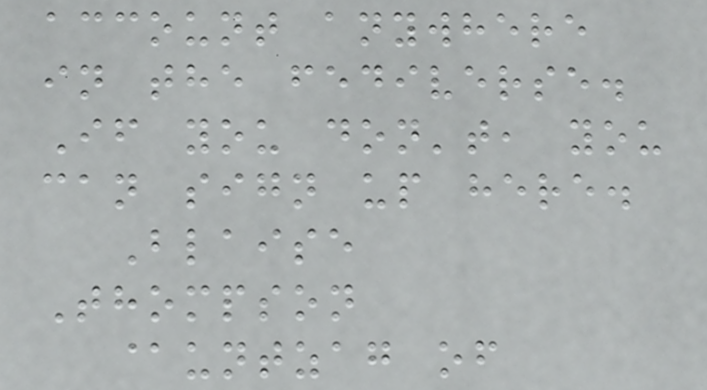account anywhere
in the fediverse.
If you don't, you
can sign up here.
Blaise
Thompson
@untzag of
